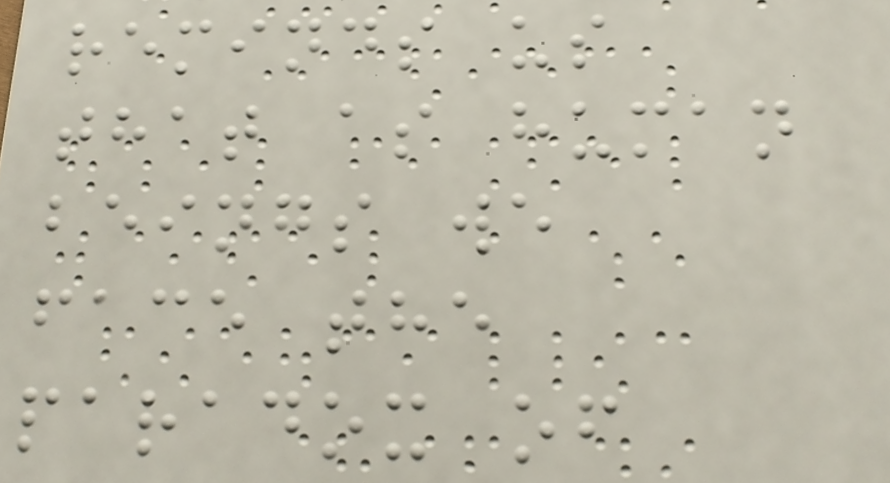reminds us
that as human
beings we
face the
paradox of
